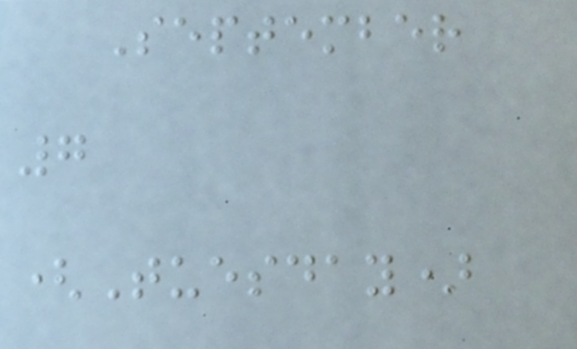September
7
(Tuesday)
